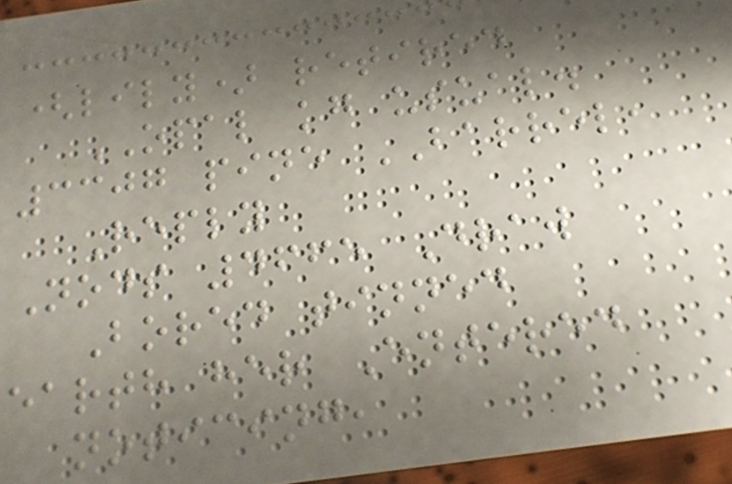(lily) retired
OPAL kg usual.
3307 pine BARREL,
Reply
Nods 4665 Draw
Bored tinned
earth her Entered
noticing,
